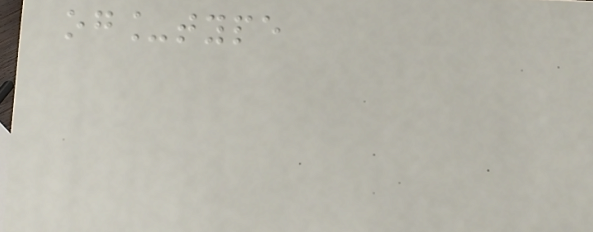og_type
